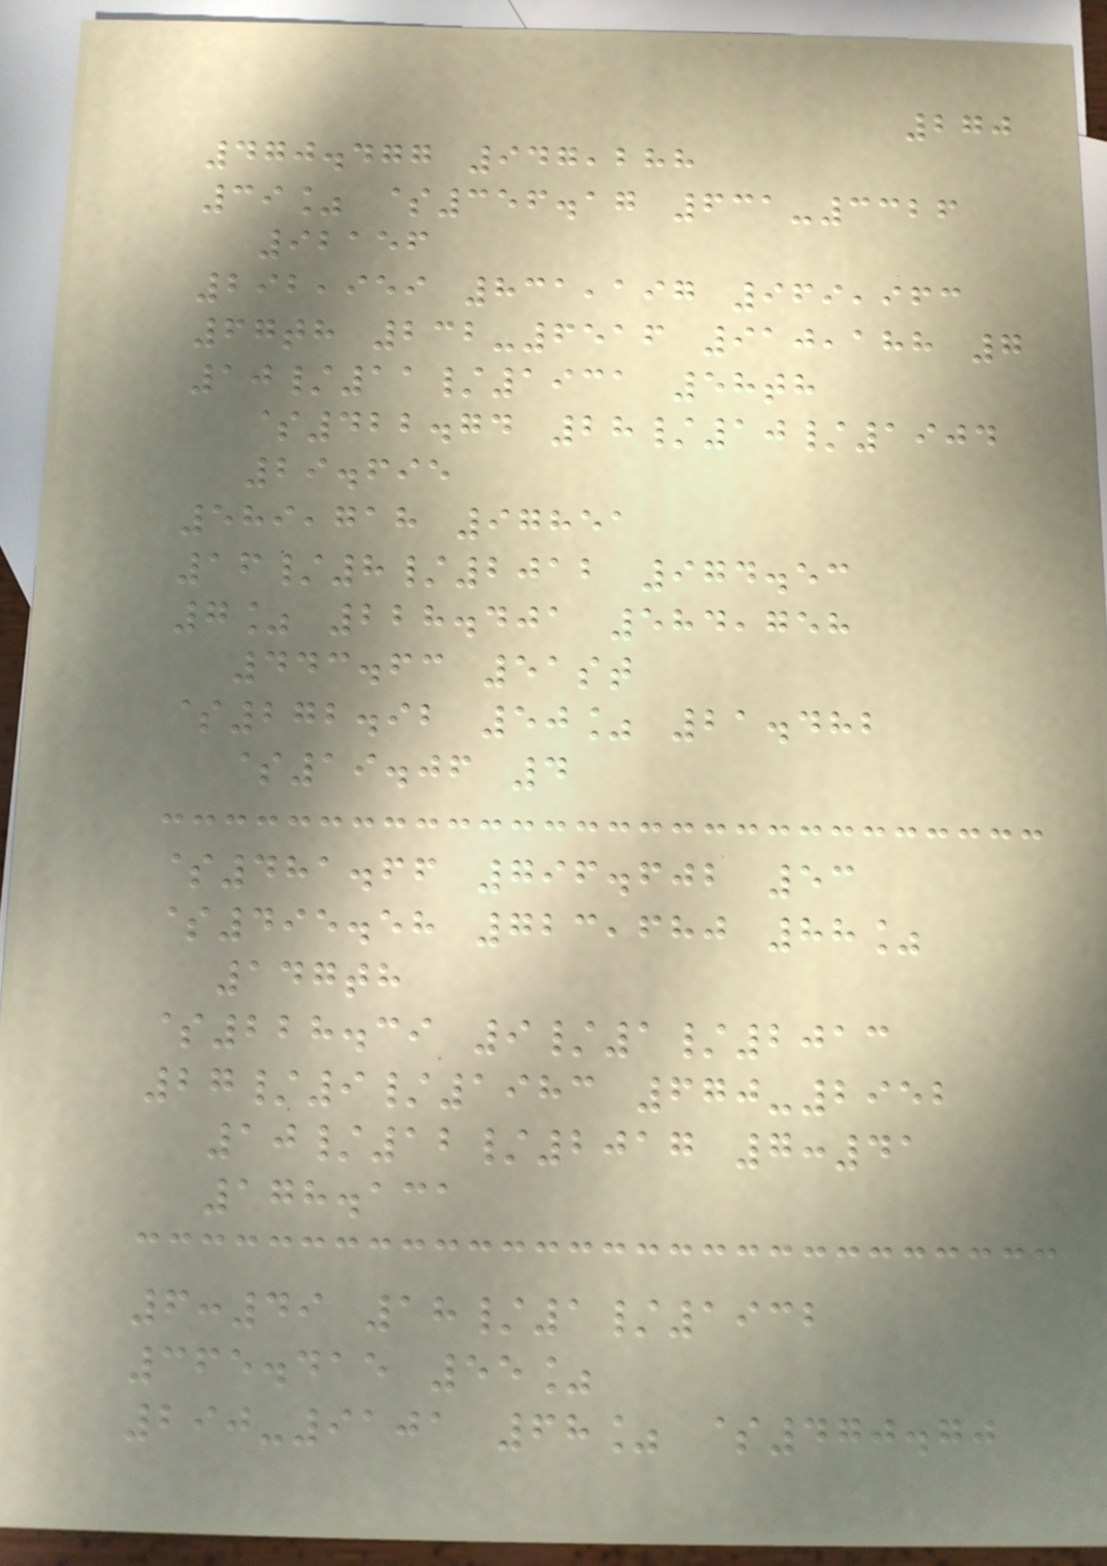270
470.477 947,288
39% $356.17 631-3326
92156
292,959 831,197 969,963
67th 232-6516 910,188 7
10/11/1931 58th
$422.74 28/10/1904
29.695
589,718 97851
16/8/2012 974.53
7% 228.401 584,758
443.63 51st
$272.92 50% 21.482
$19.06 4
$481.66 796.602 53
$495.58 723,680 88%
147th
$228.39 9/1/2013
27/9/1983 670-2952
10/12/2017 7:41
178.131
6:49 18/1/1932
365.415 55%
290-9101 68% $470.70
